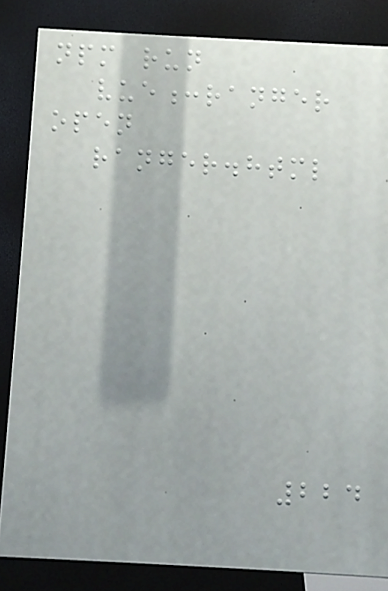npm run
vue:ranger
open
ranger.html
224
